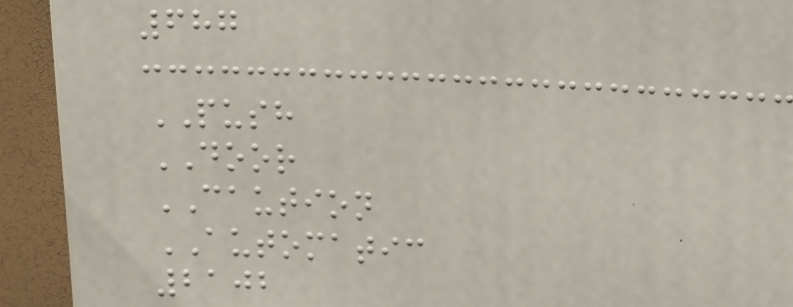687
PUSH
DOOR
CAUTION
AUTOMATIC
2102
